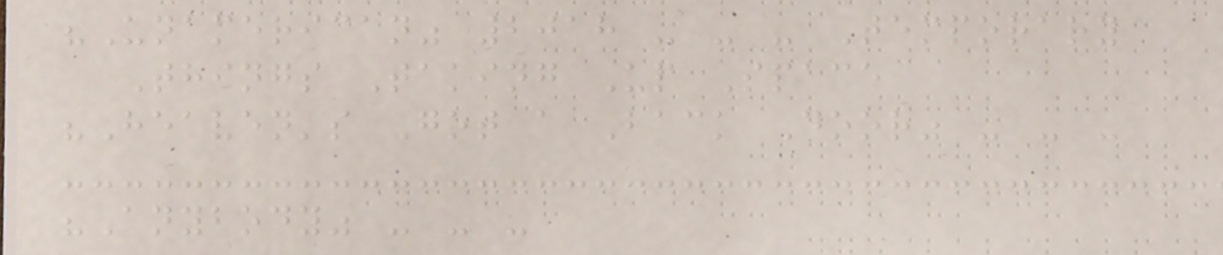"Unamerican" 2018 - - - Temporary
Things Taking Up Space
"Heaven's Got a Back Door" - - -
"Anybody" - - -
